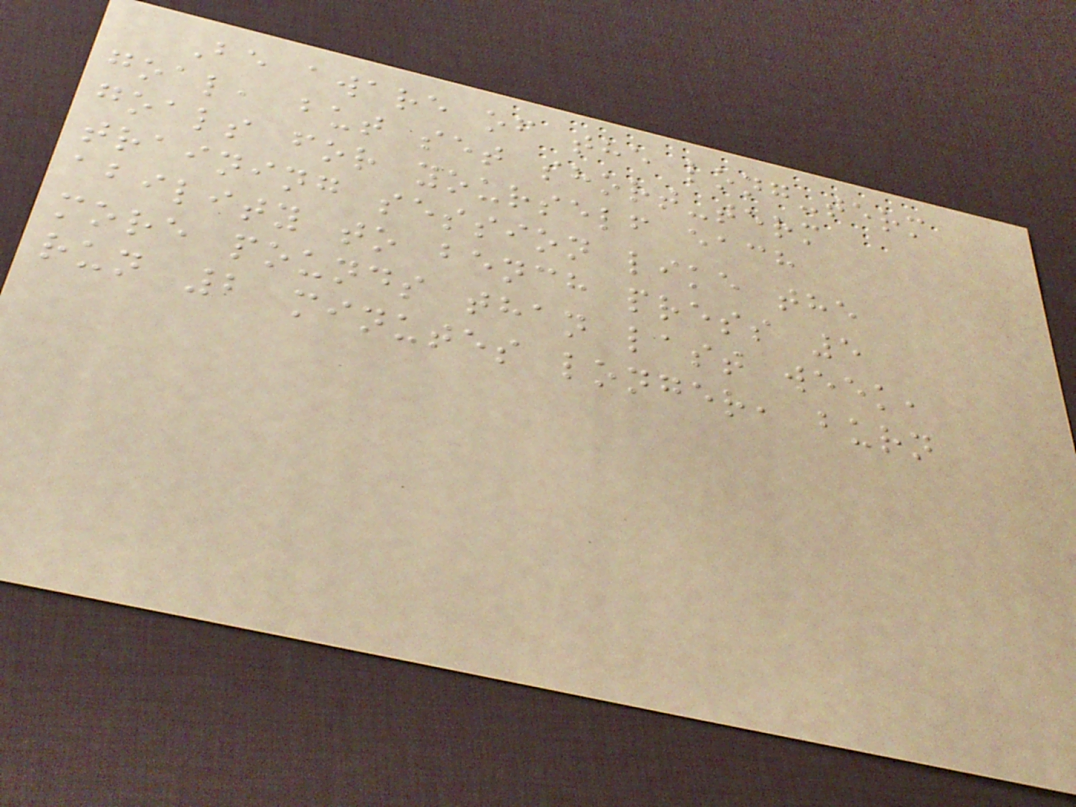Be aware of the long-term
goal, but set short-term
goals for yourself each
training session like the
ability to bench press 5
more pounds than last week,
run 2 minutes longer, burn
